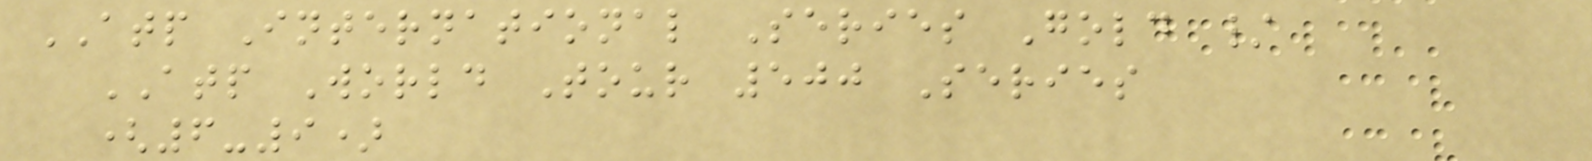ATP International Series Gold /
ATP World Tour 500 Series
(6-9)
